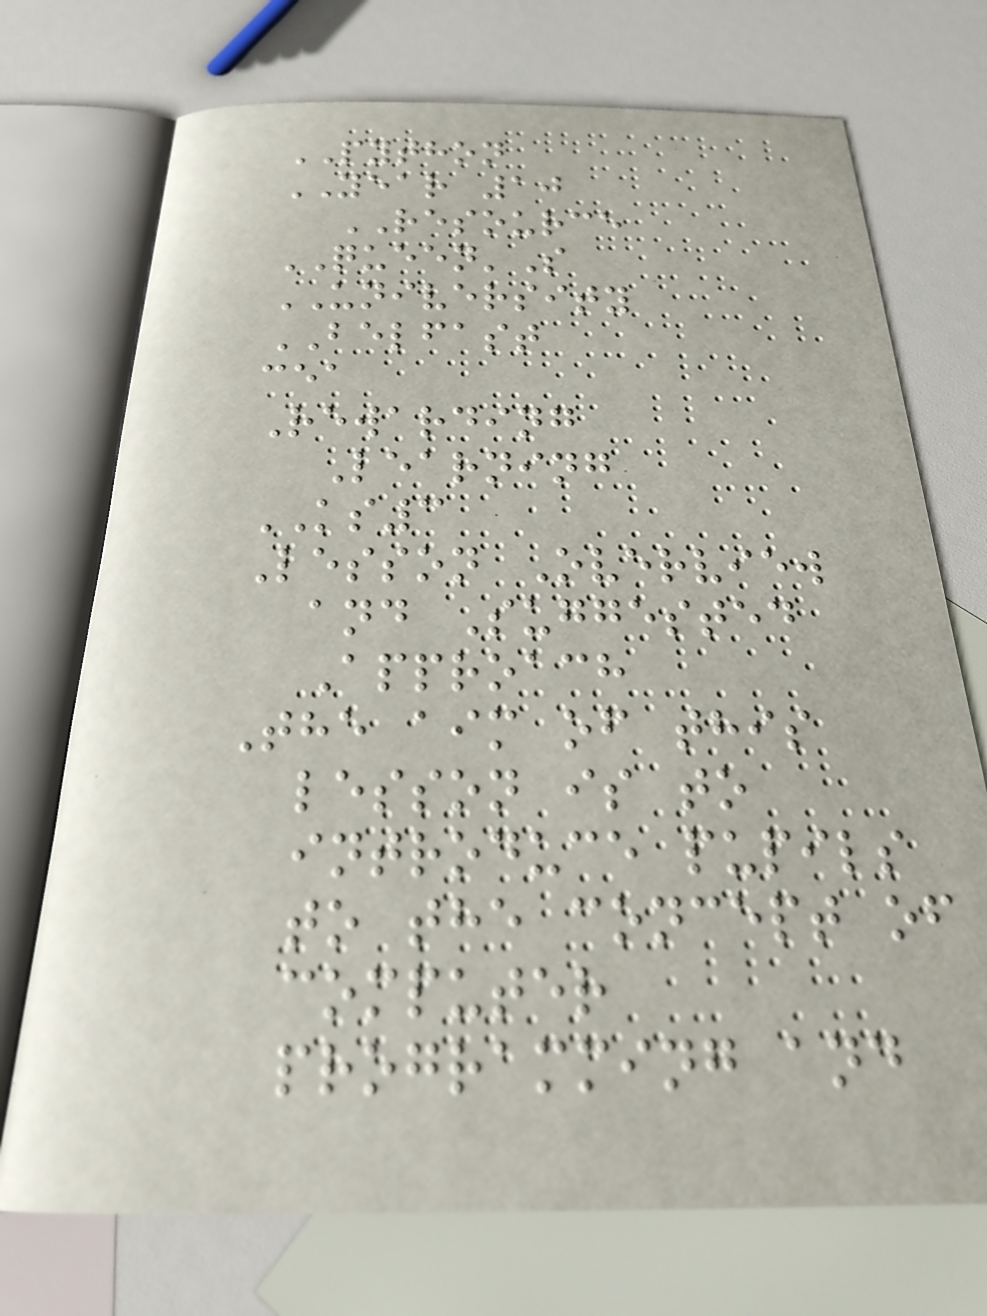PYTHON
YEAR 10
RESOURCE
QUEEN'S
UNIVERSITY
BELFAST
cea
Rewarding
Learning
KS3
Lesson Overview
and Suggested
Approach
The aim of this
lesson is to
introduce pupils
to the concept of
computer
programming and
